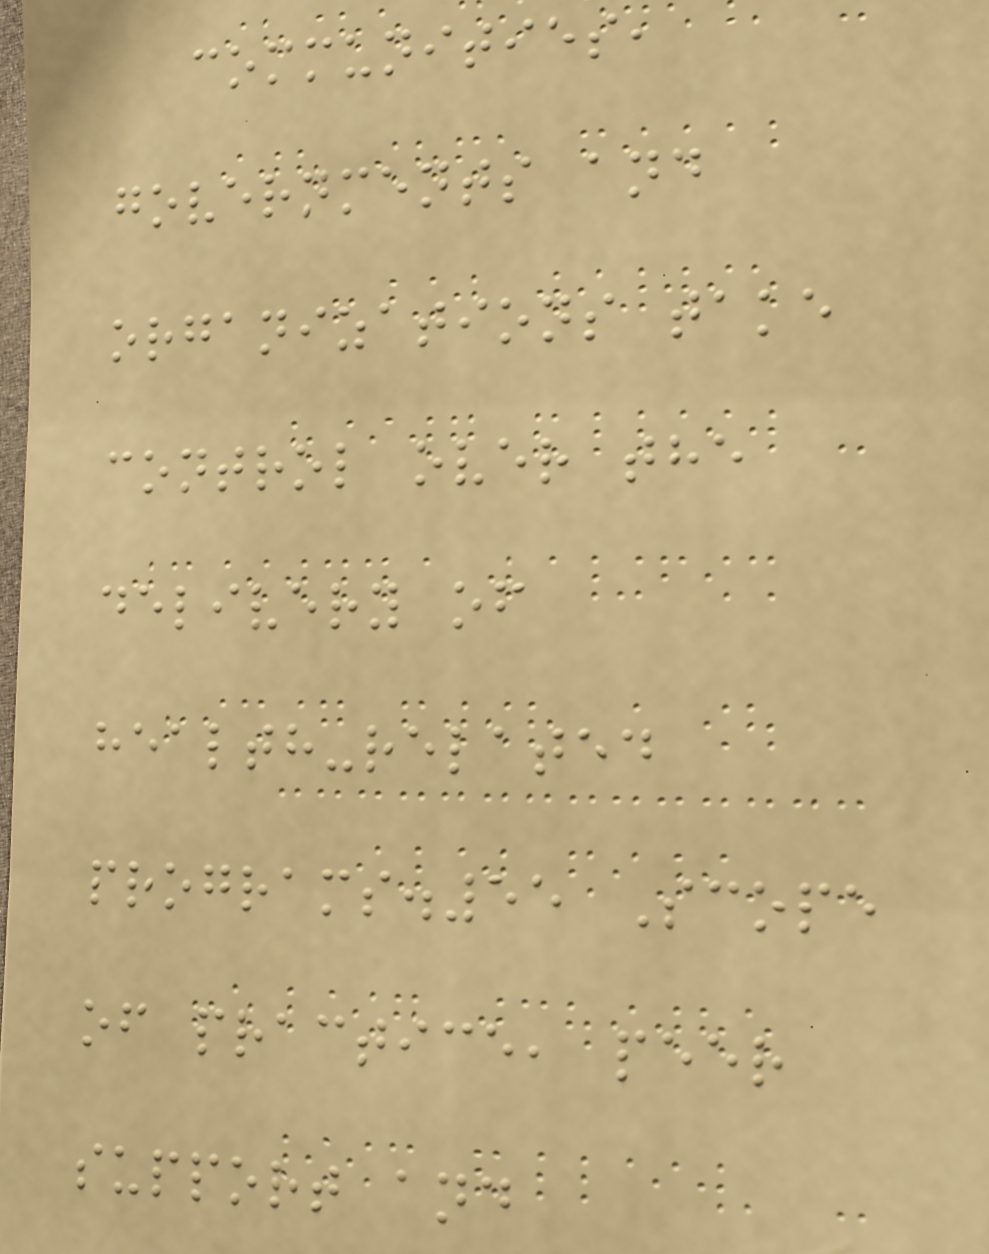communities,
governments and
organizations take
control over the
delivery of
health-related
programs.55 Scope
of practice, peer
support and
